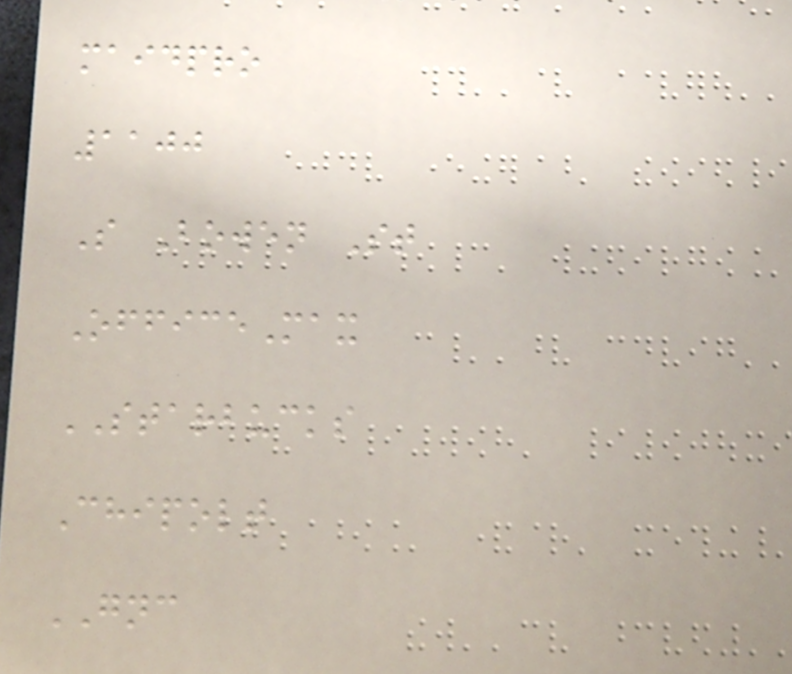maidpro
1100
S Bowen St
OfficeMax
STARBUCKS
Chipolt
GNC
